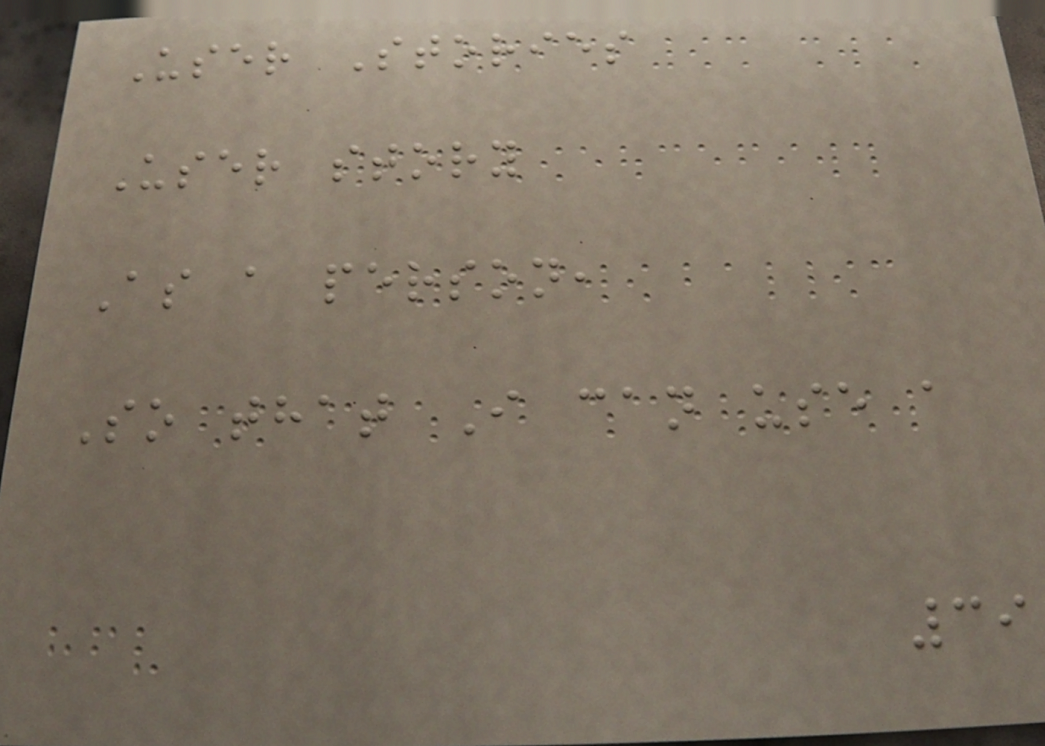User Stories
User story
As a person,
So that I can use a
39
